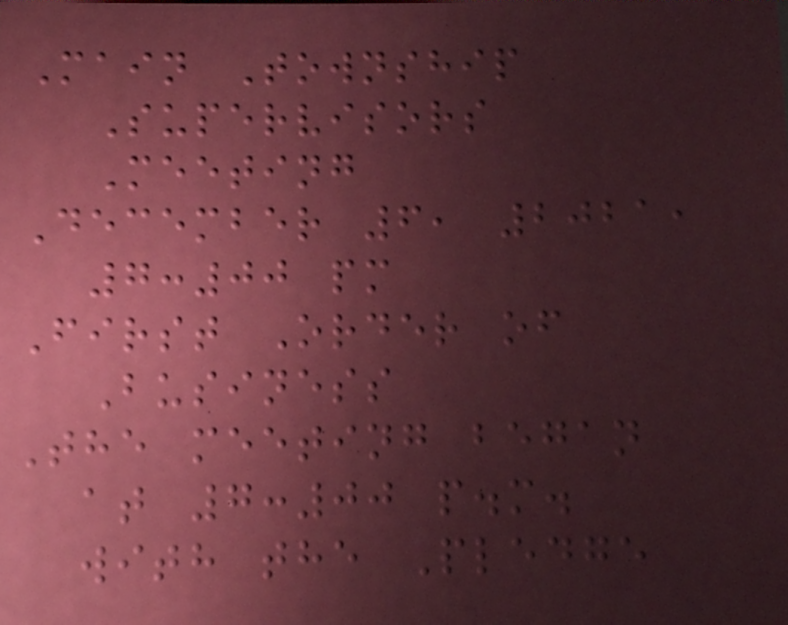Main Township
Supervisors
Meeting
December 6, 2021,
7:00 pm
First Order of
Business
The meeting began
at 7:00 p.m.
with the Pledge
